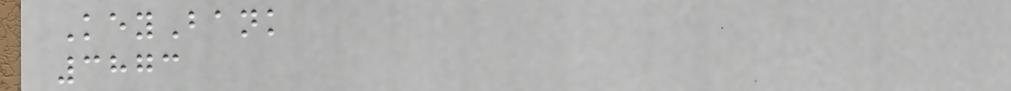KeyBank
3873
